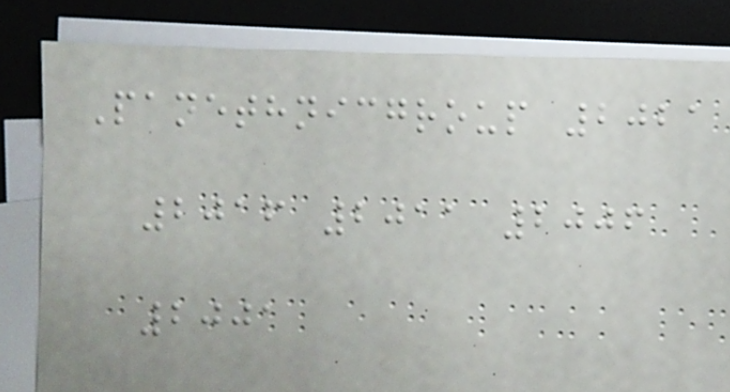Panethnicgroup 2021
2016 2011 2006
2001
